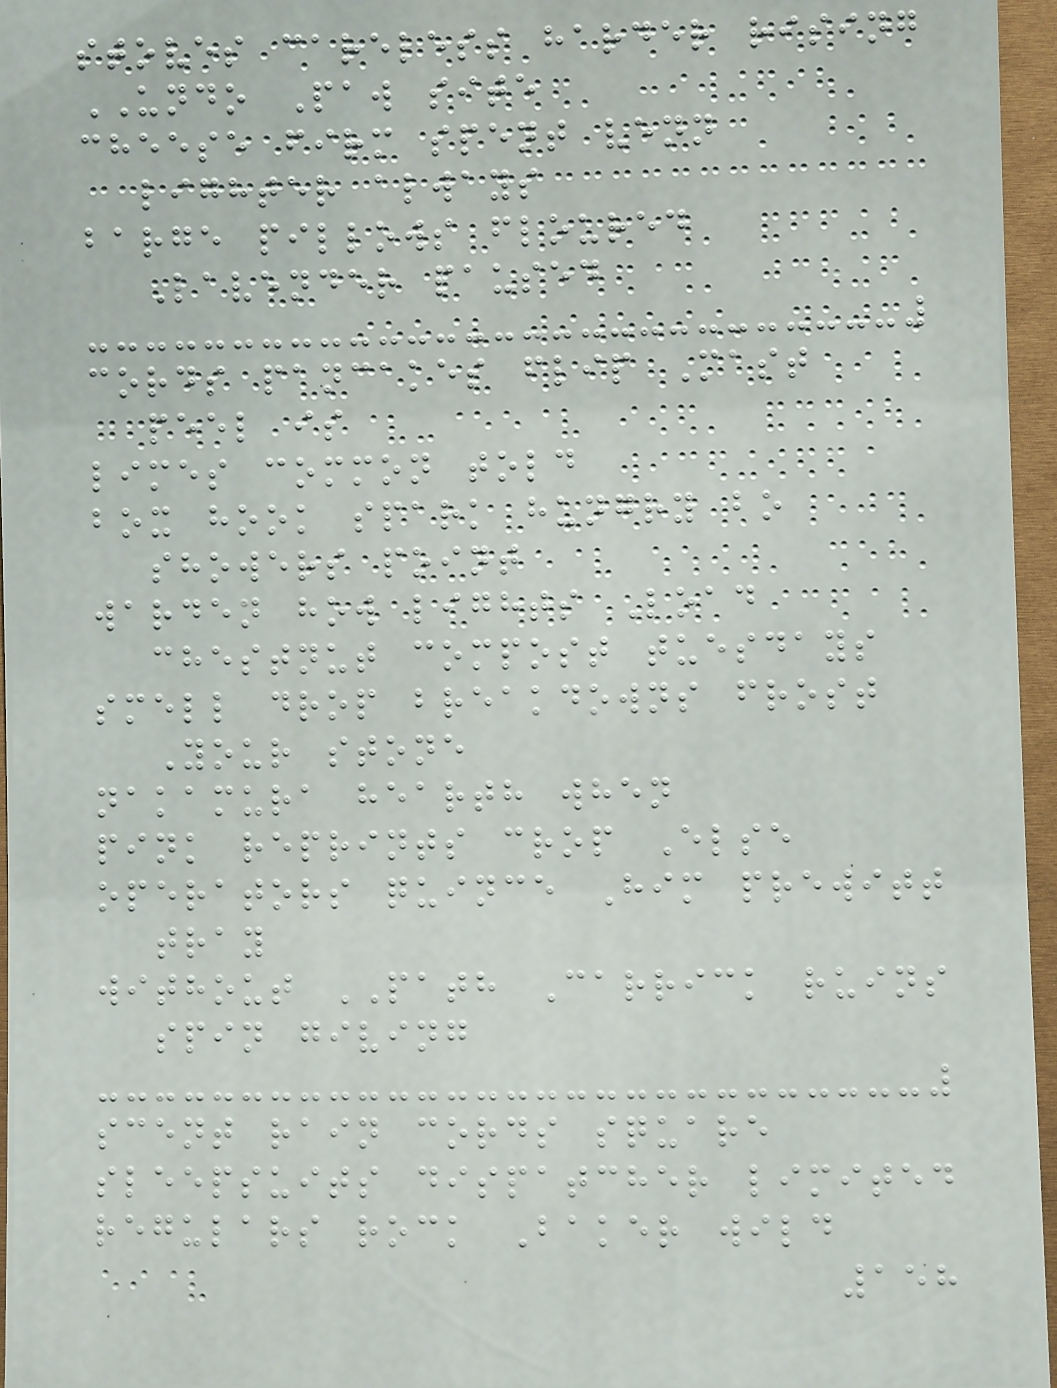stoves careless harder rising
UNDO Paw site
cheese firm spent venn
lighter always
barge pillows floured
Lavender paused
cords pancakes flip Mast
peel is
limes common told
box hook spark hungry bo
showers point
warden how lights Load
chestnut compost tuesdays
smell drop breakdowns frost
Your stone
nakamura hearth when
pink reprints crop Else
operators quince Him prewitt
tray
without PATH Carrick ruins
spin giving
scent rain cords square
sleepsuits dispatcher limited
regulars rock Baker wild
158
